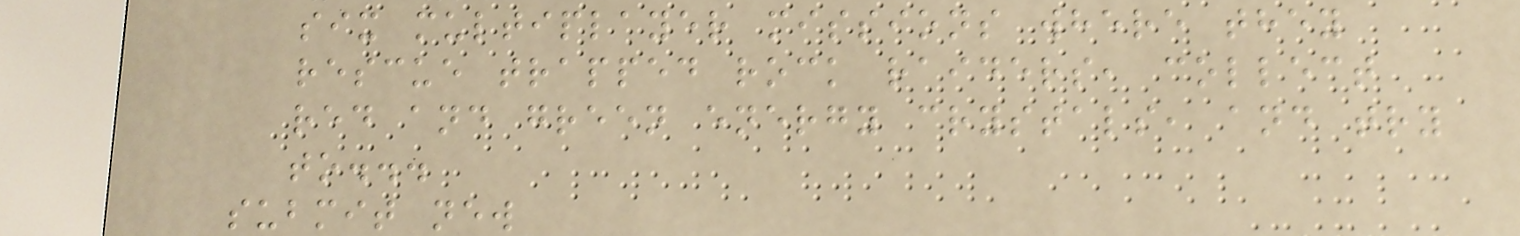six multiplayer missions where they
rescue trapped rock raiders, collect
red and green energy crystals, and try
to...
submit new
